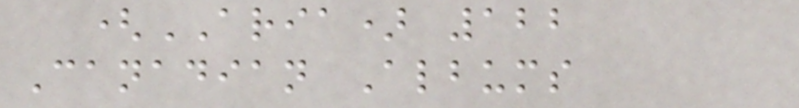(ARIA) 122
Canadian Albums
